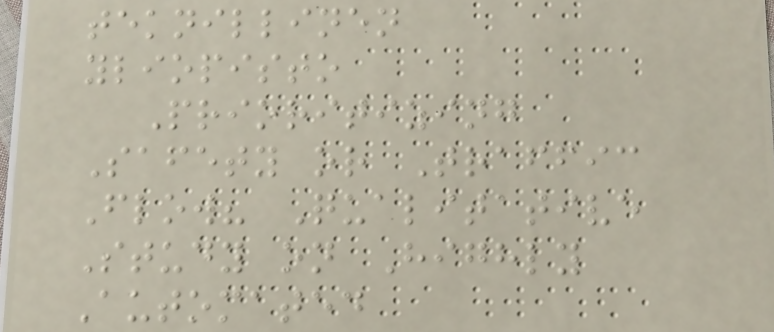teknillinen
yliopisto
Prioritizing
Safety or Traffic
Flow? Qualitative
Study on Highly
Automated
